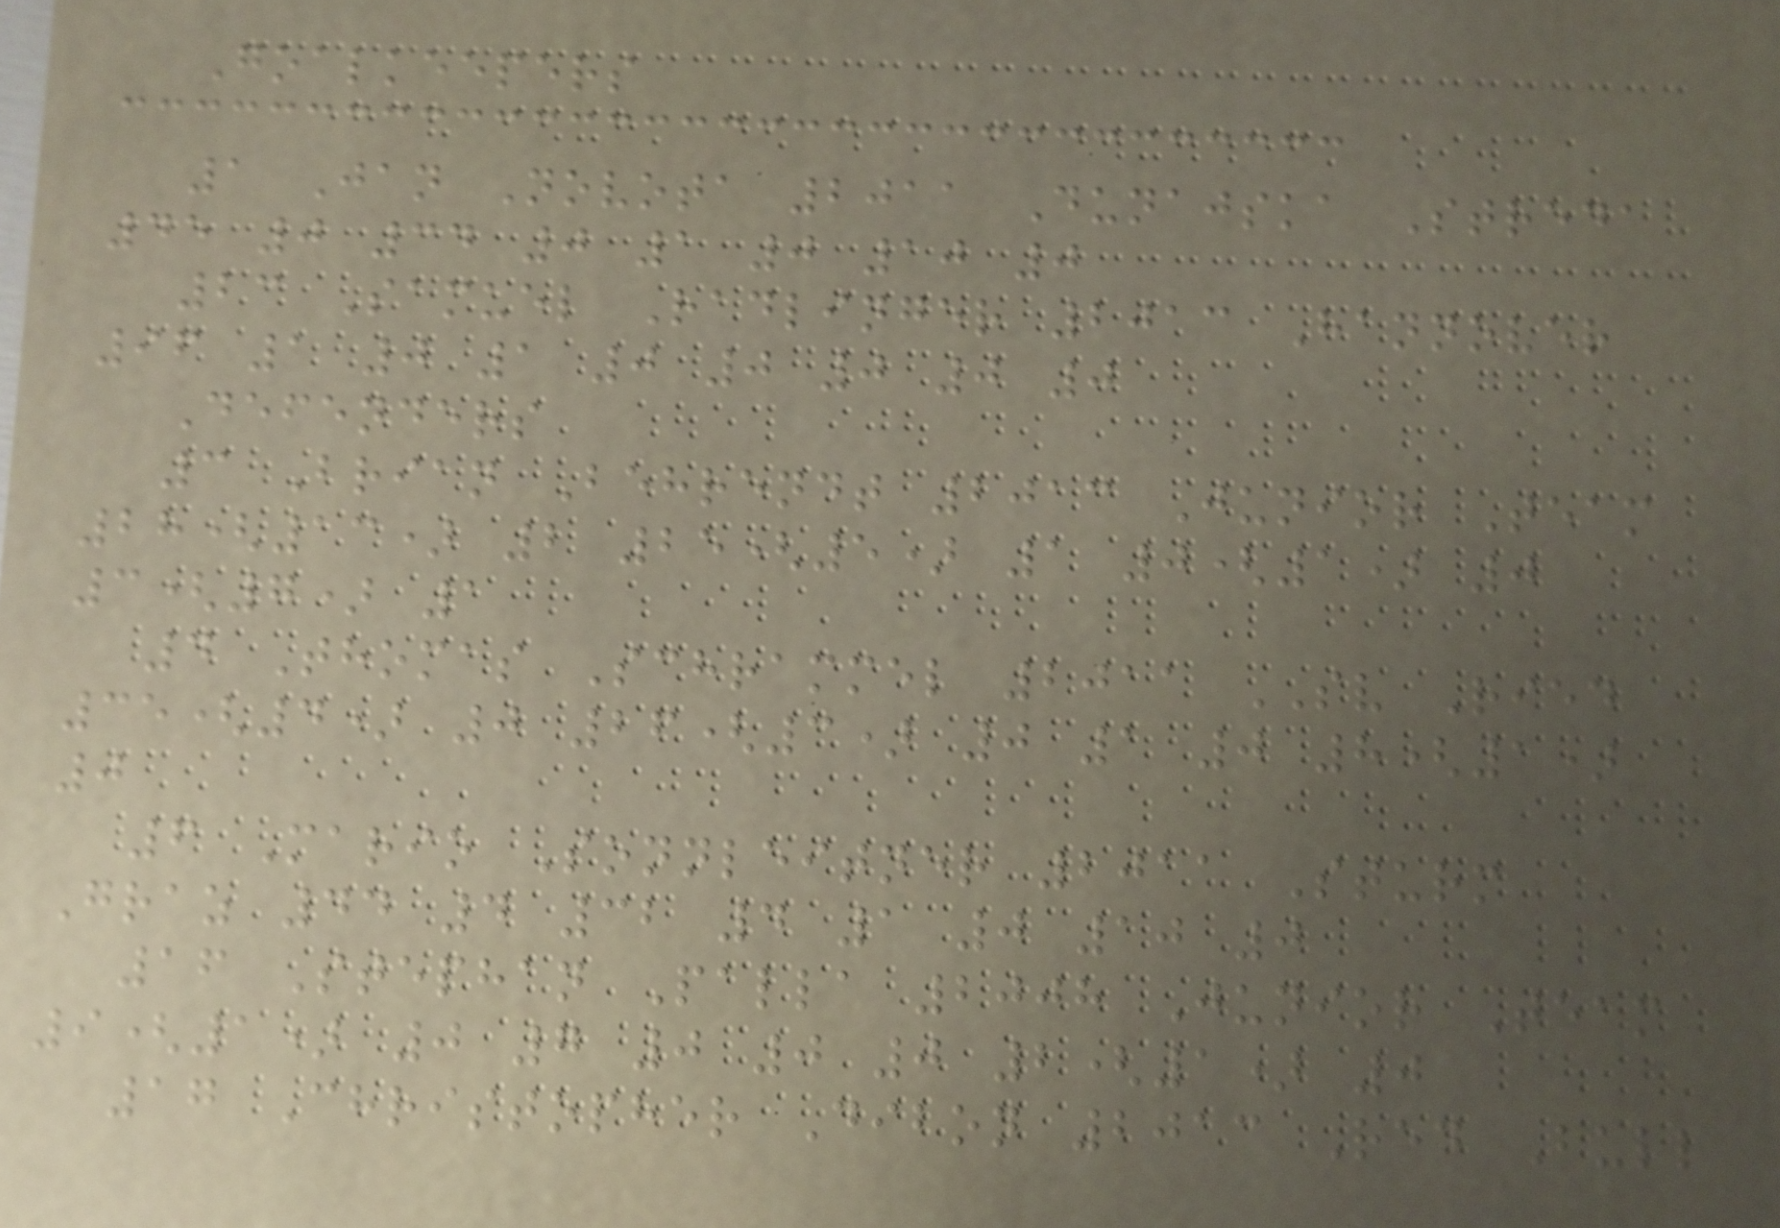Goalkeepers
1 Jan Novota 2011 Dunajska Streda
45 0 34 0 1 0 10 0
23 Samuel Radlinger 2013 Hannover
96 1 0 1 0 0 0 0 0
Defenders
3 Brian Behrendt 2013 Junior Team
28(13) 2 25(5) 1 0(1) 0
3(7) 1
4 Thomas Schrammel 2011 SV Ried
35(4) 0 26(3) 0 1 0 8(1)
0
6 Mario Sonnleitner 2011 Sturm
Graz 44 4 32 4 1 0 10 0
16 Stephan Palla 2008 Junior Team
9(1) 0 7 0 0 0 2(1) 0
17 Christopher Dibon 2013 Red Bull
